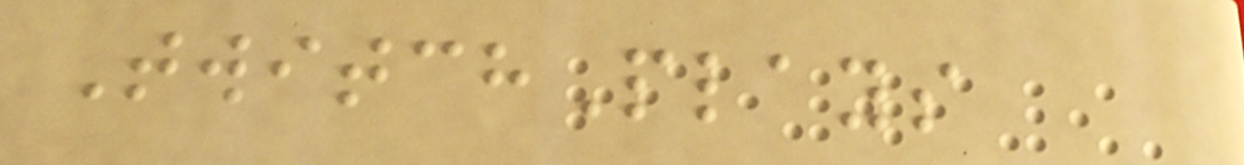TwitchPlays
